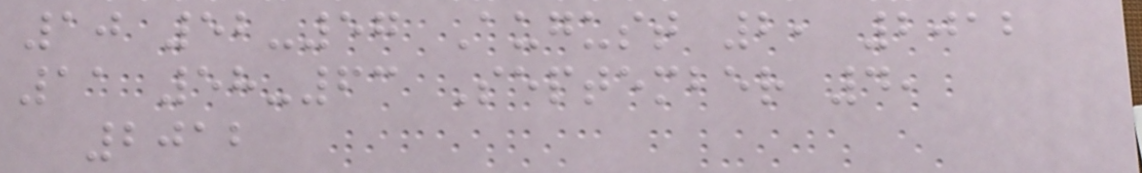10 52-57 August 2, 2012
11 58-63 September 4,
2012
